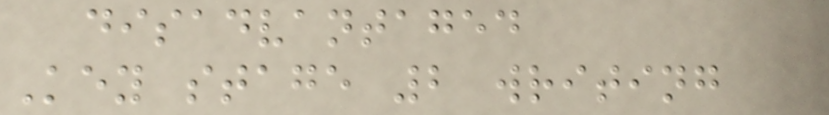disadvantaged
Key stage 2 writing
